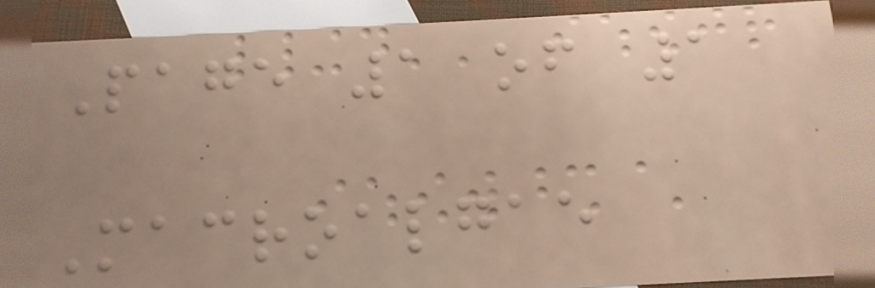Page 1 of 1
Macroalgae
